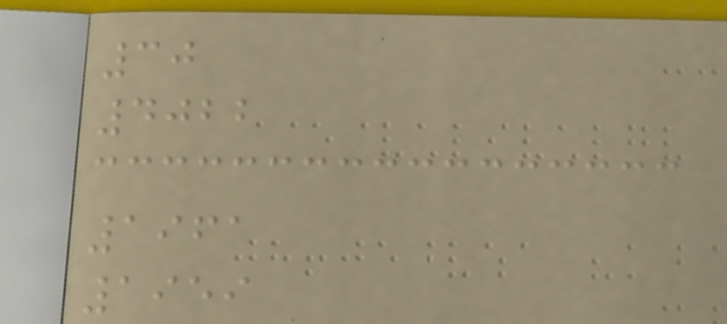30
4022
1961
1959
